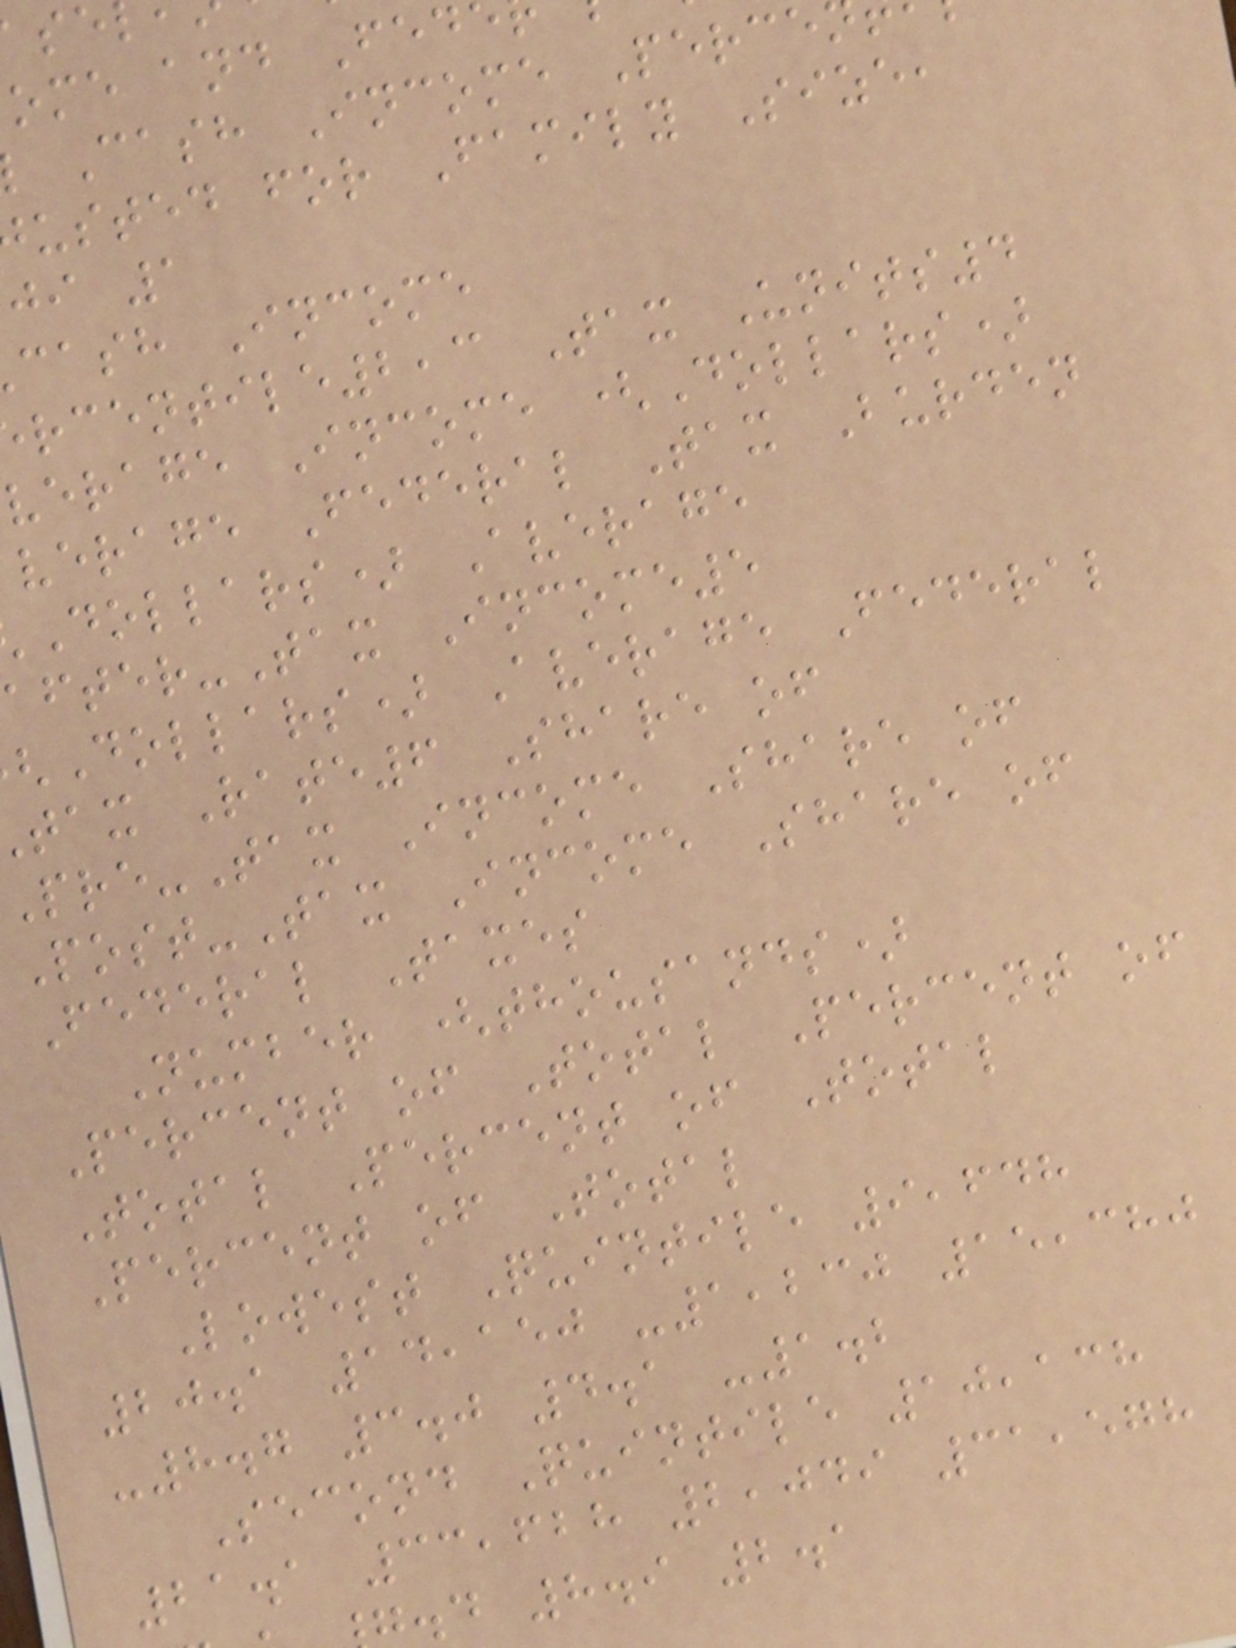ome and Fed
Cash Income Perce
usted for Family Size,
ji 1
cash Income
rcentile2,3 Tax Units4
verage Income (Dollars)
verage Federal Tax Burden
Dollars) Average
fter-Tax Income5
Dollars) Average Federal
tax Rate6 Share of
re-Tax Income Share of
Post-Tax Income Share of
Federal Taxes
Number (thousands)
Percent of Total Percent of
Total Percent of Total
Percent of Total
Lowest Quintile 9,648
20.1 14,150 -1,230 15,380
-8.7 3.0 4.1 -1.2
Second Quintile 10,138
21.1 33,628 2,049 31,578
.d 8.9 2.1
